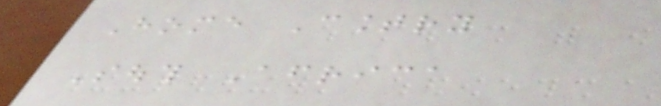Home Country
South Africa
